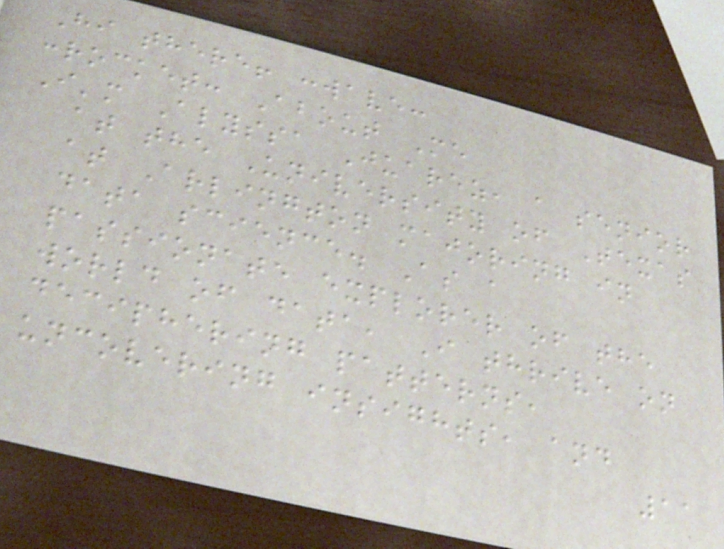Hi there! :wave:
:rocket: About Me
I'm Alyssa Juarez, a senior
at the University of Texas
at Arlington majoring in
data science. As a
passionate explorer of the
world of data, I thrive on
deciphering patterns,
uncovering insights, and
11
